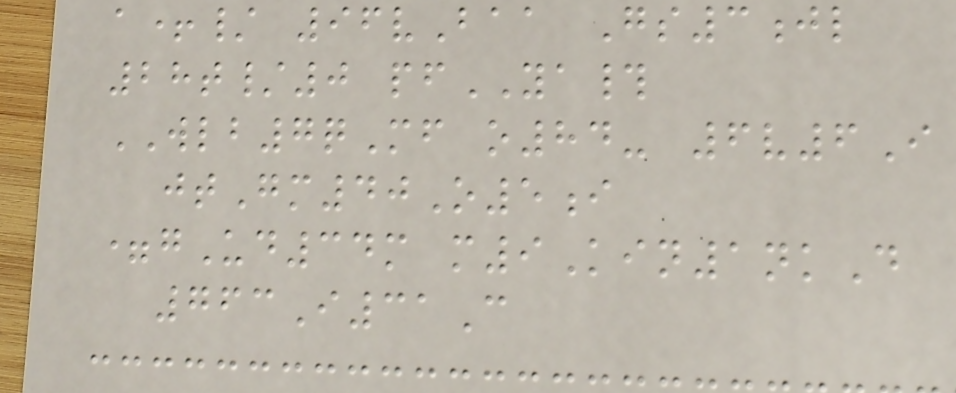a+/ 96vBaa Gs3jl
28t/0 pfYA#
WLB7qMf o84- 6v6I
jtGm40O5i
=gUd34m m9Kin1nkD
763I31C
